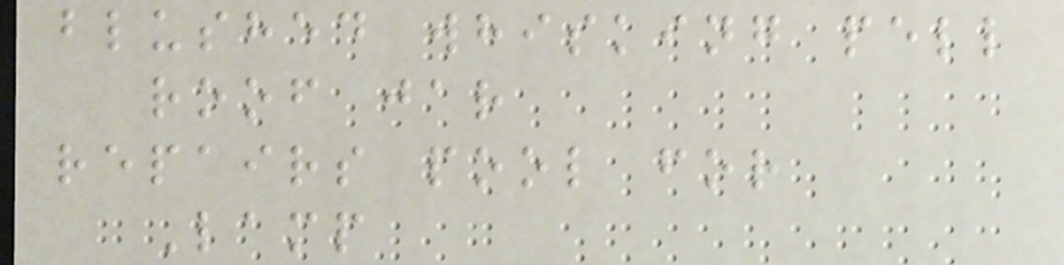blushed whisking pell
roof jar
repairs pool for
Lamp
